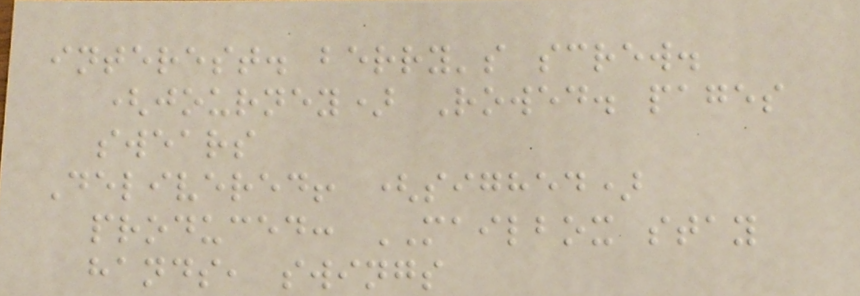interest. berry's screw.
(journey) Rowed. pages
swears
Delivered! (sighed)
produced: MAILBOX stay
hands, swings
